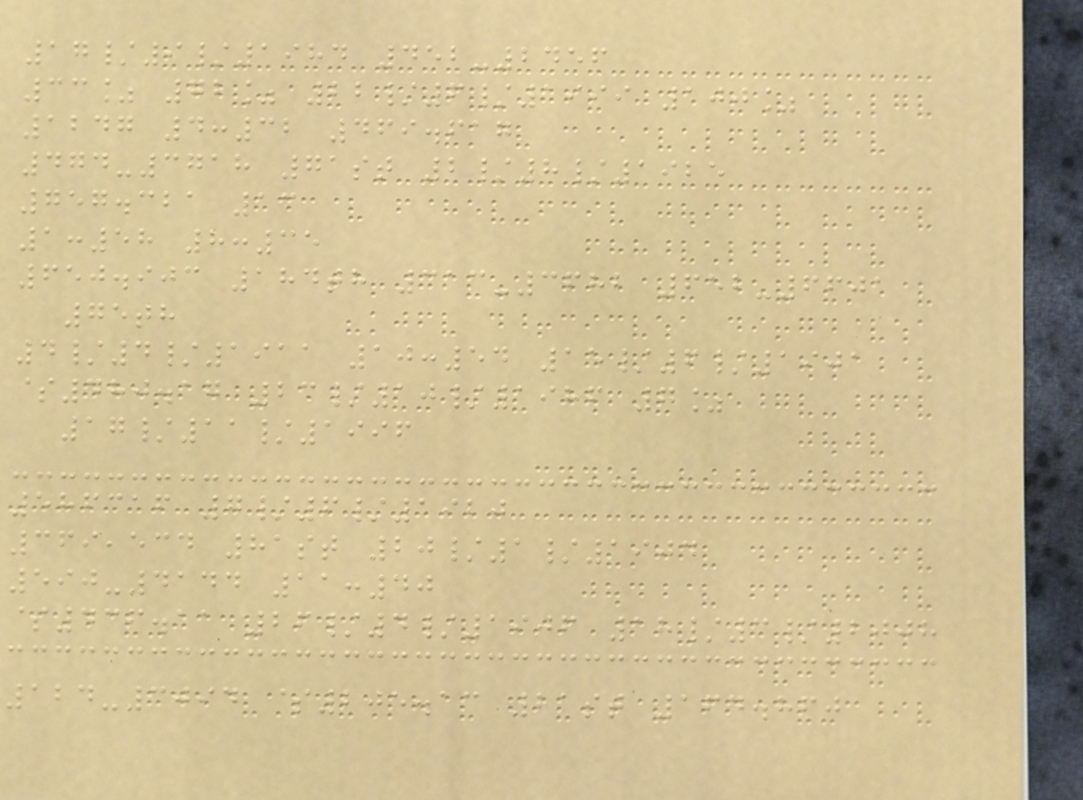17/9/1984 452-2456
33% 72% 22/6/1999 100%
1247 4:32 469.617
474-3718 71st 2/8/1925
757.321 13
1:58 8:35
650.903 184th 313-3682 652-6601
75th
4/4/1911 10:54 15/6/1901
$480.17 23/10/1986 7%
17/11/1996
586316 7/6/1920
369,534 81st 20/1/1904
590-4144 11:40
$436.11 26/4/1906 18/3/2008
124-3094 $205.13 21st 164.860
